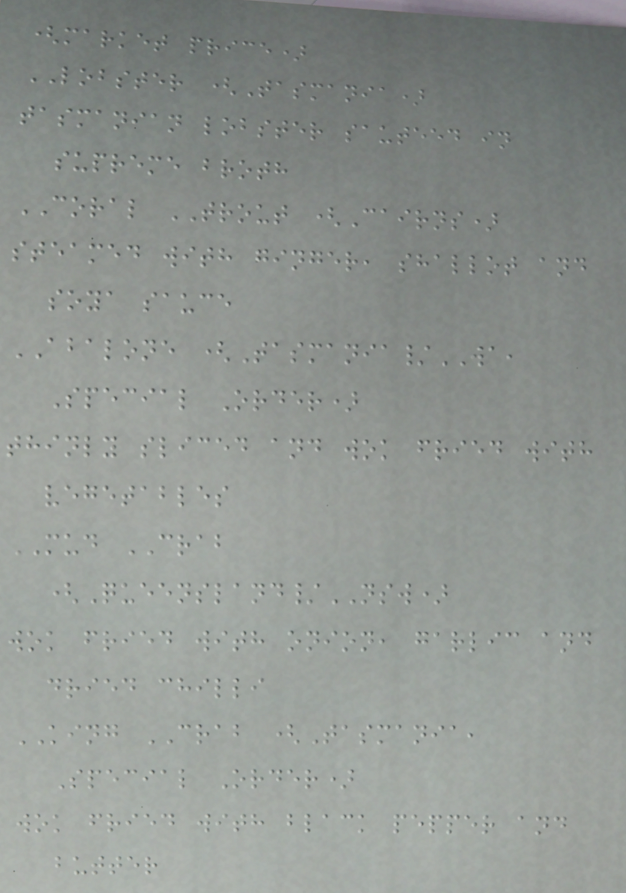(market price)
LOBSTER (Tasmania)
tasmanian lobster sauteed in
supreme broth
CORAL TROUT (Cairns)
steamed with ginger, shallot and
soya sauce
ABALONE (Tasmania/WA,
Special Order)
thinly sliced and wok fried with
vegetables
MUD CRAB
(Queensland/NSW)
wok fried with onion, garlic and
dried chilli
KING CRAB (Tasmania,
Special Order)
wok fried with black pepper and
butter
